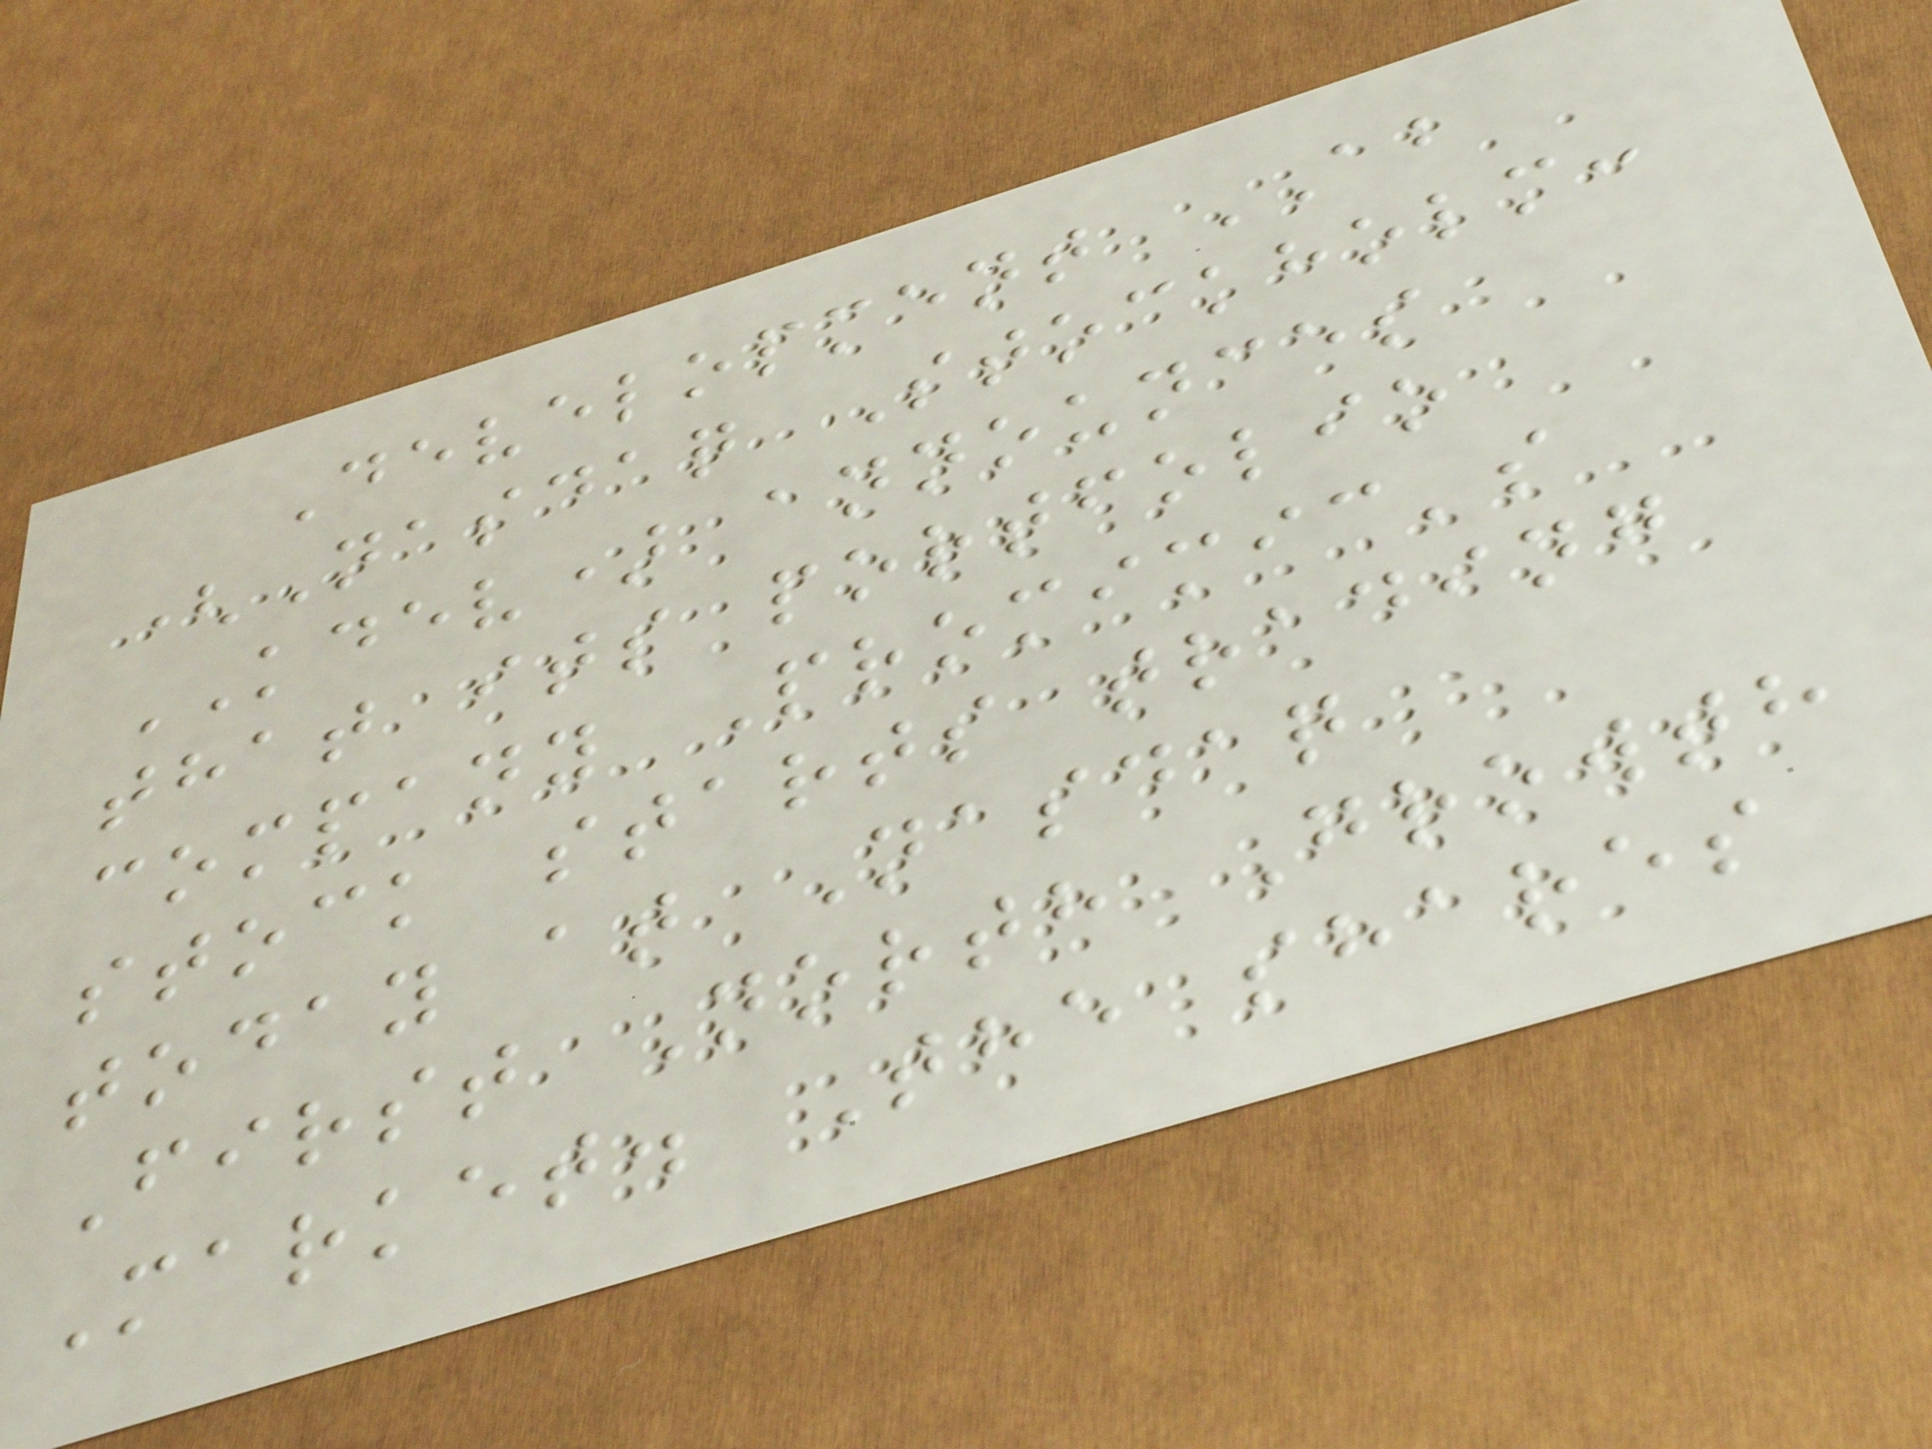Development AB
(Nasdaq Stockholm:
KDEV) announces
that its portfolio
company Promimic's
stock starts trading
today at Nasdaq
First North Growth
Market. The shares
